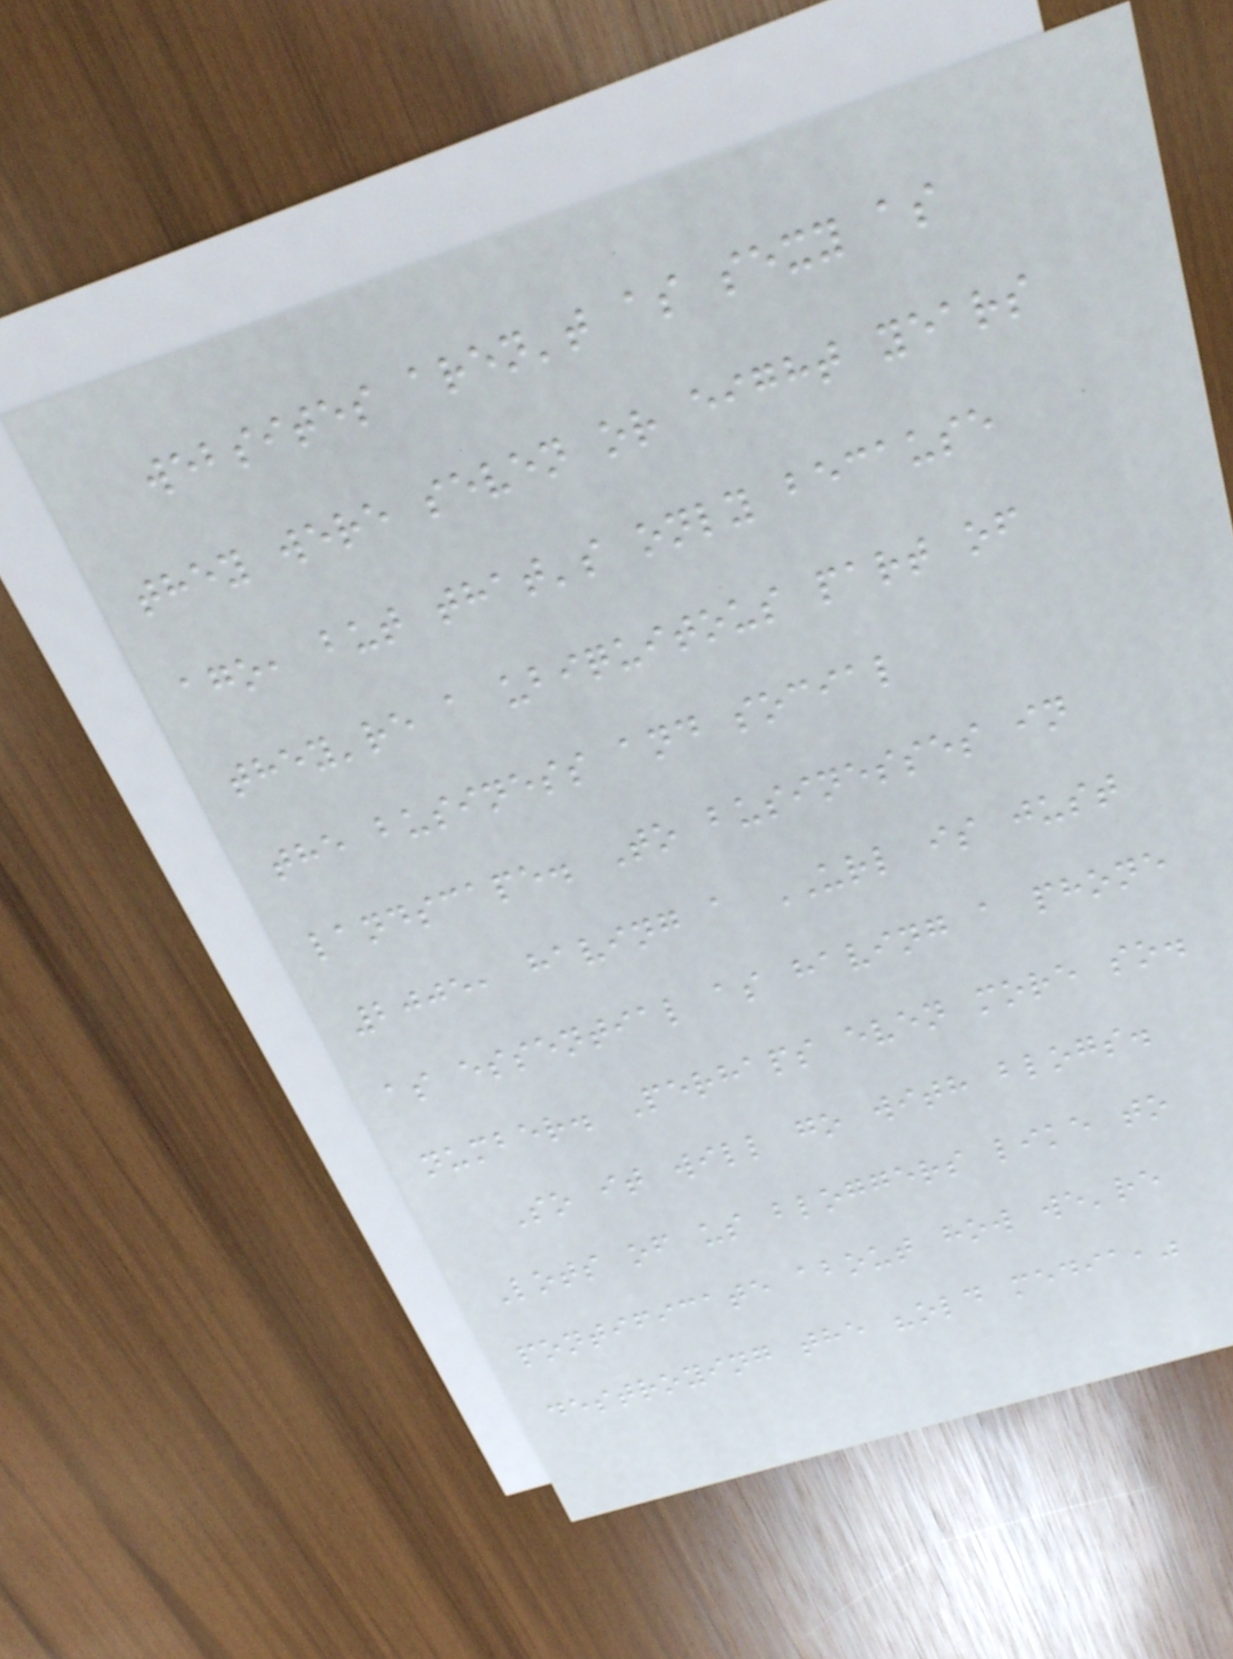websites aren't as sexy as
they were seven or eight years
ago, but that's only because
they're a ubiquitous part of
the business and social
landscape. To businesses in
2005, having a URL is just
as essential as having a phone
number. Perhaps even more so.
So it will go with blogs.
Lots of us bloggers like to
pontificate about how we're
destroying the "old media,"
